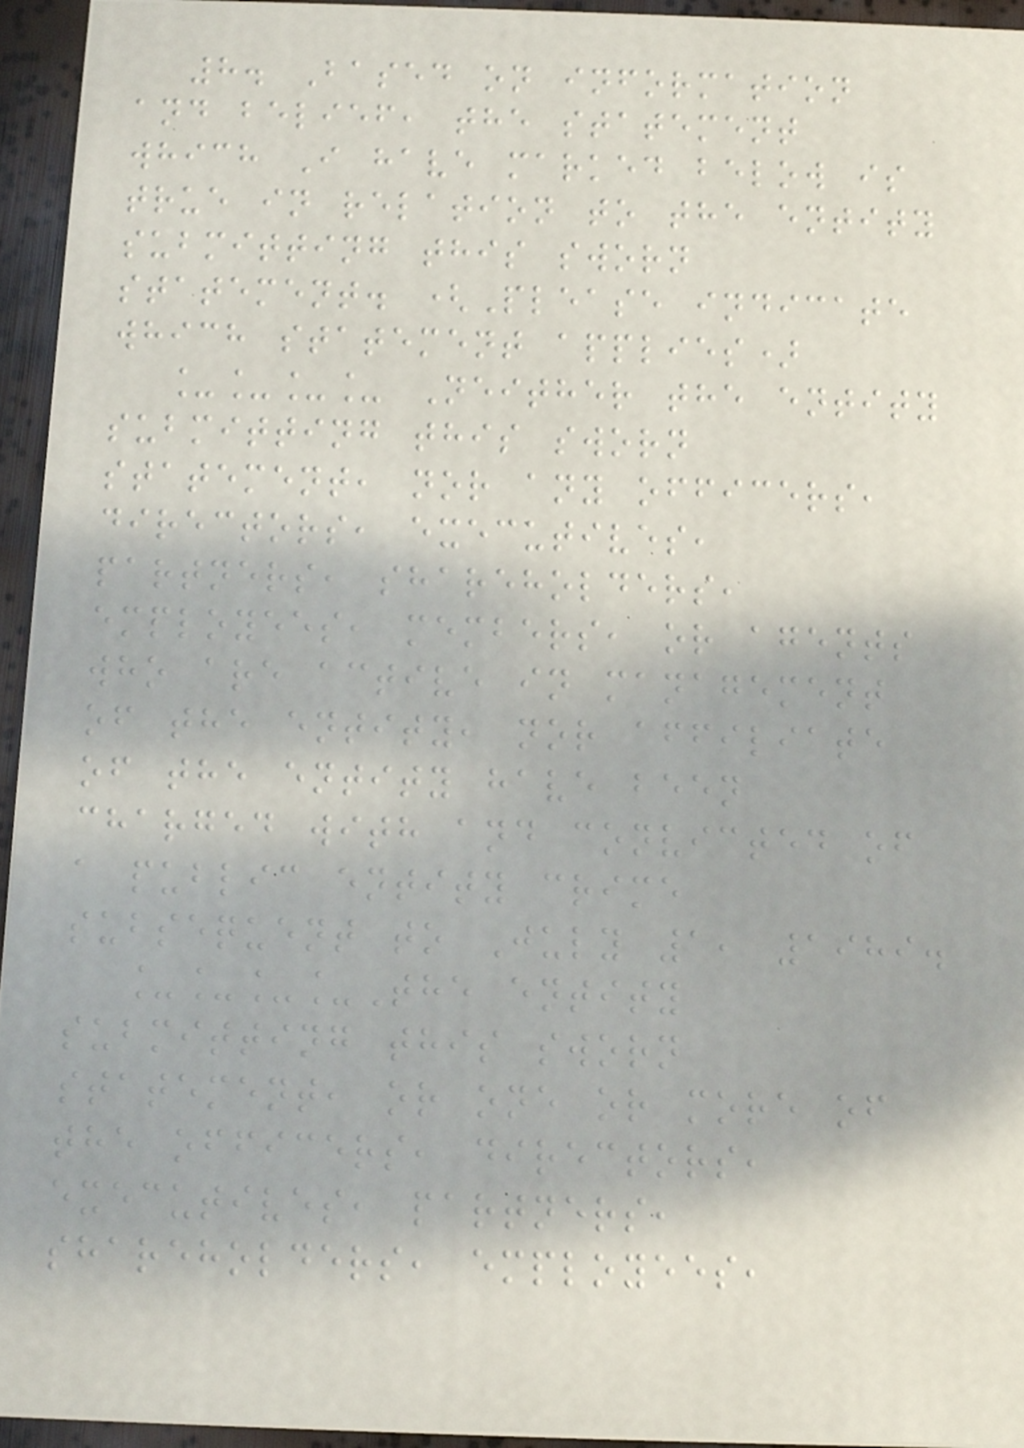8. Based on information
and belief, the statement
which I have marked below is
true in relation to the entity
submitting this sworn
statement. (Please indicate
which statement applies)
____ Neither the entity
submitting this sworn
statement, nor any officers,
directors, executives,
partners, shareholders,
employees, members, or agents
who are active in management
of the entity, nor affiliate
of the entity have been
charged with and convicted of
a public entity crime
subsequent to July 1, 1989.
____The entity
submitting this sworn
statement, or one or more of
the officers, directors,
executives, partners,
shareholders, employees,
